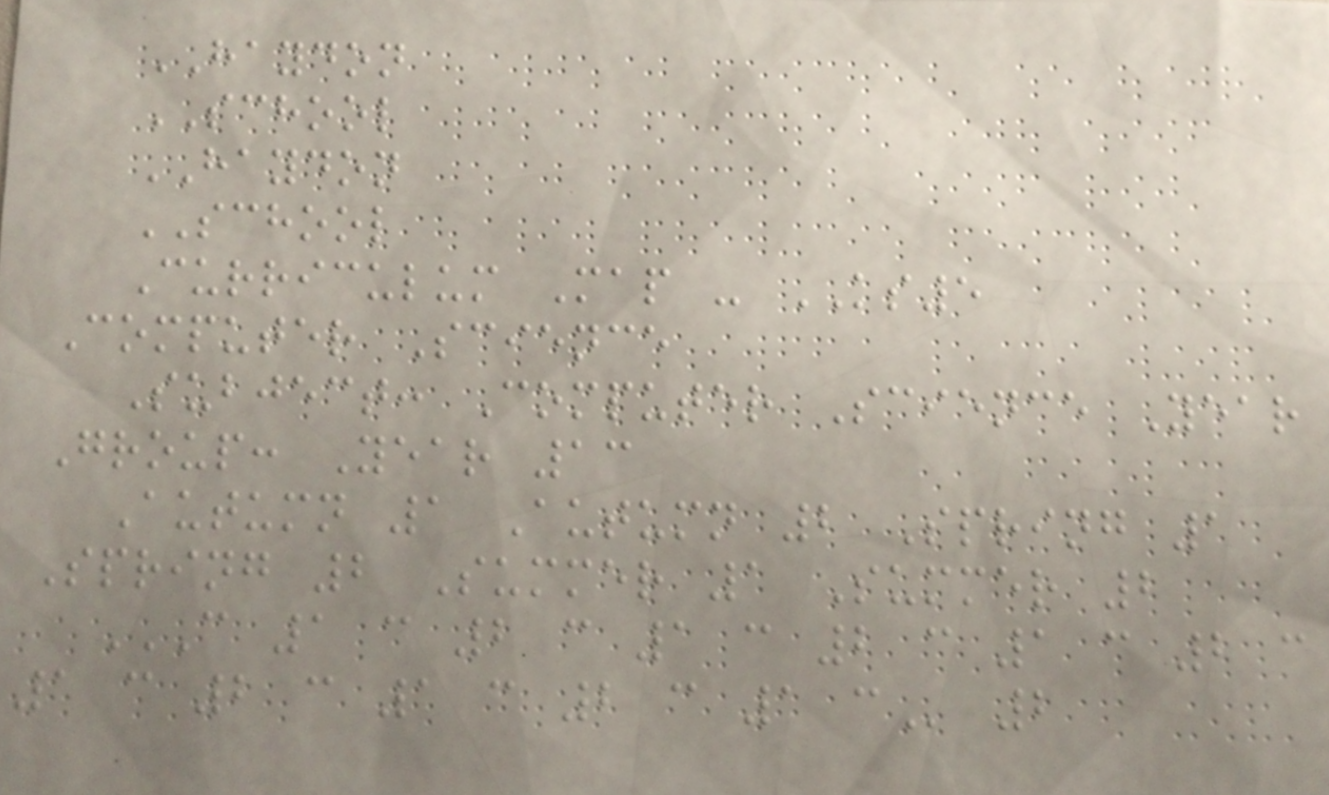HAYDON
SCHOOL
HAYDON
SCHOOL
Curriculum Map - KS5
Computer Science
Subject: Computer Science Year
Group: Year 13
Autumn 1 Autumn 2 Spring 1
Spring 2 Summer 1 Summer 2
C 1 C 2 C 1 C 2 C 1 C 2 C
1 C 2 C 1 C 2 C 1 C 2
